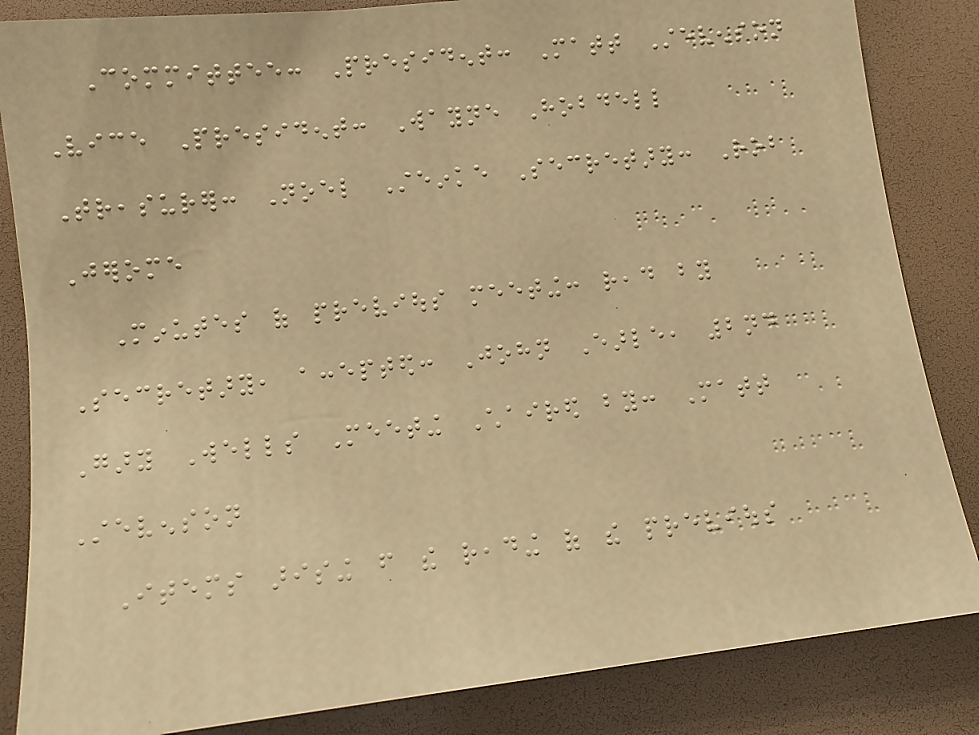Committee: President: Matt Stevenson
Vice President: Wayne Hobdell
Treasurer: Noel Steinke Secretary: Rob
Jerome
Minutes of previous meeting: read by
Secretary, accepted: John Earle, 2nd
Gary Wells Meeting Chaired by: Matt
Stevenson
Items arising from the reading of the previous
